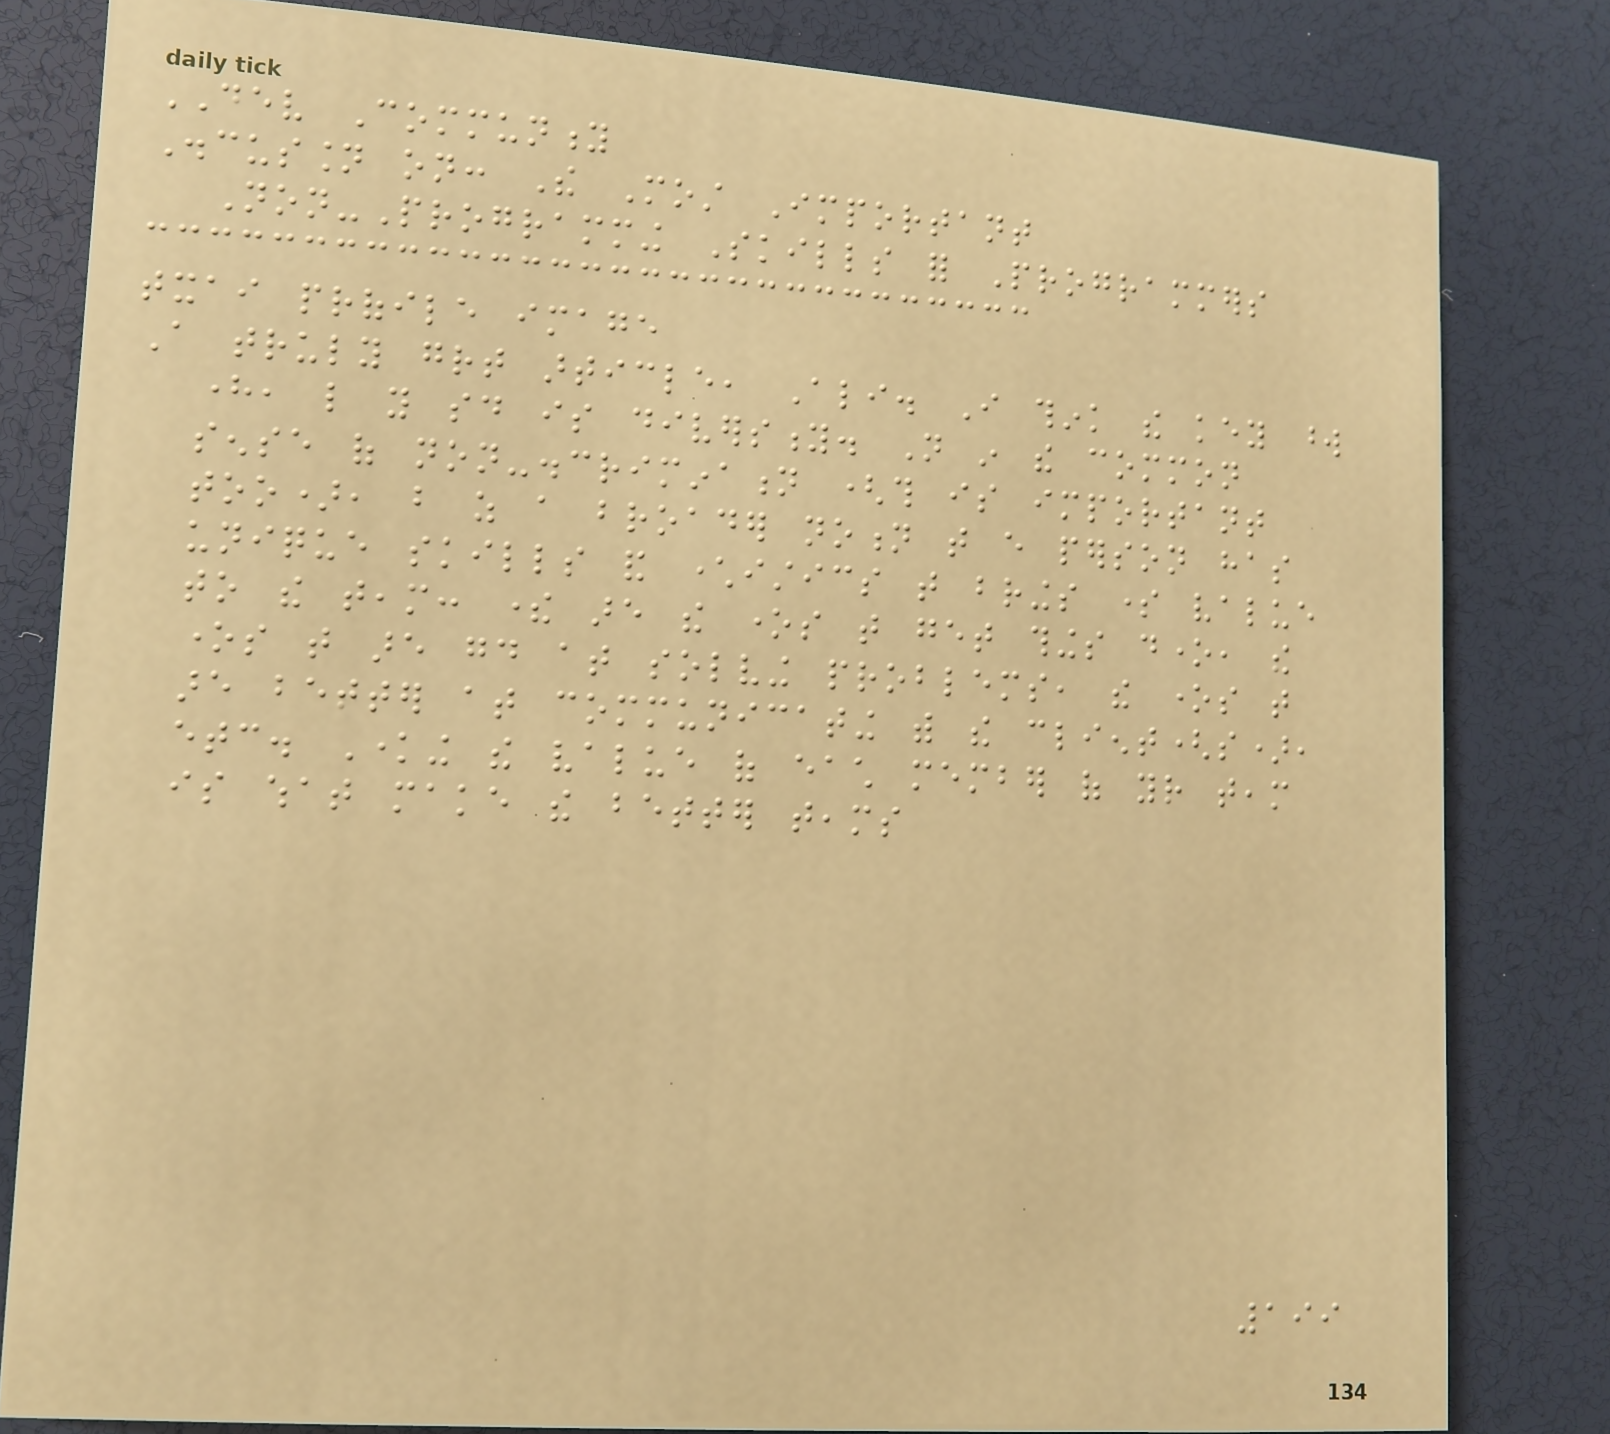DEV Community
Discussion on: The Most Important
Non-Programming Skills for Programmers
txai profile image
A truly great article, Ali. I think the key word
here, like you said is diversity. Not in the common
sense of non-discrimination (this is important
too), but as a broader notion that every person has
unique skills and characteristics that brings some value
to the team: there are the ones that get things done, the
ones that are good at solving problems, the ones that
are better at communicating with the client(s),
etc. Knowing the value of each member of your team
is what make the better teams
199
